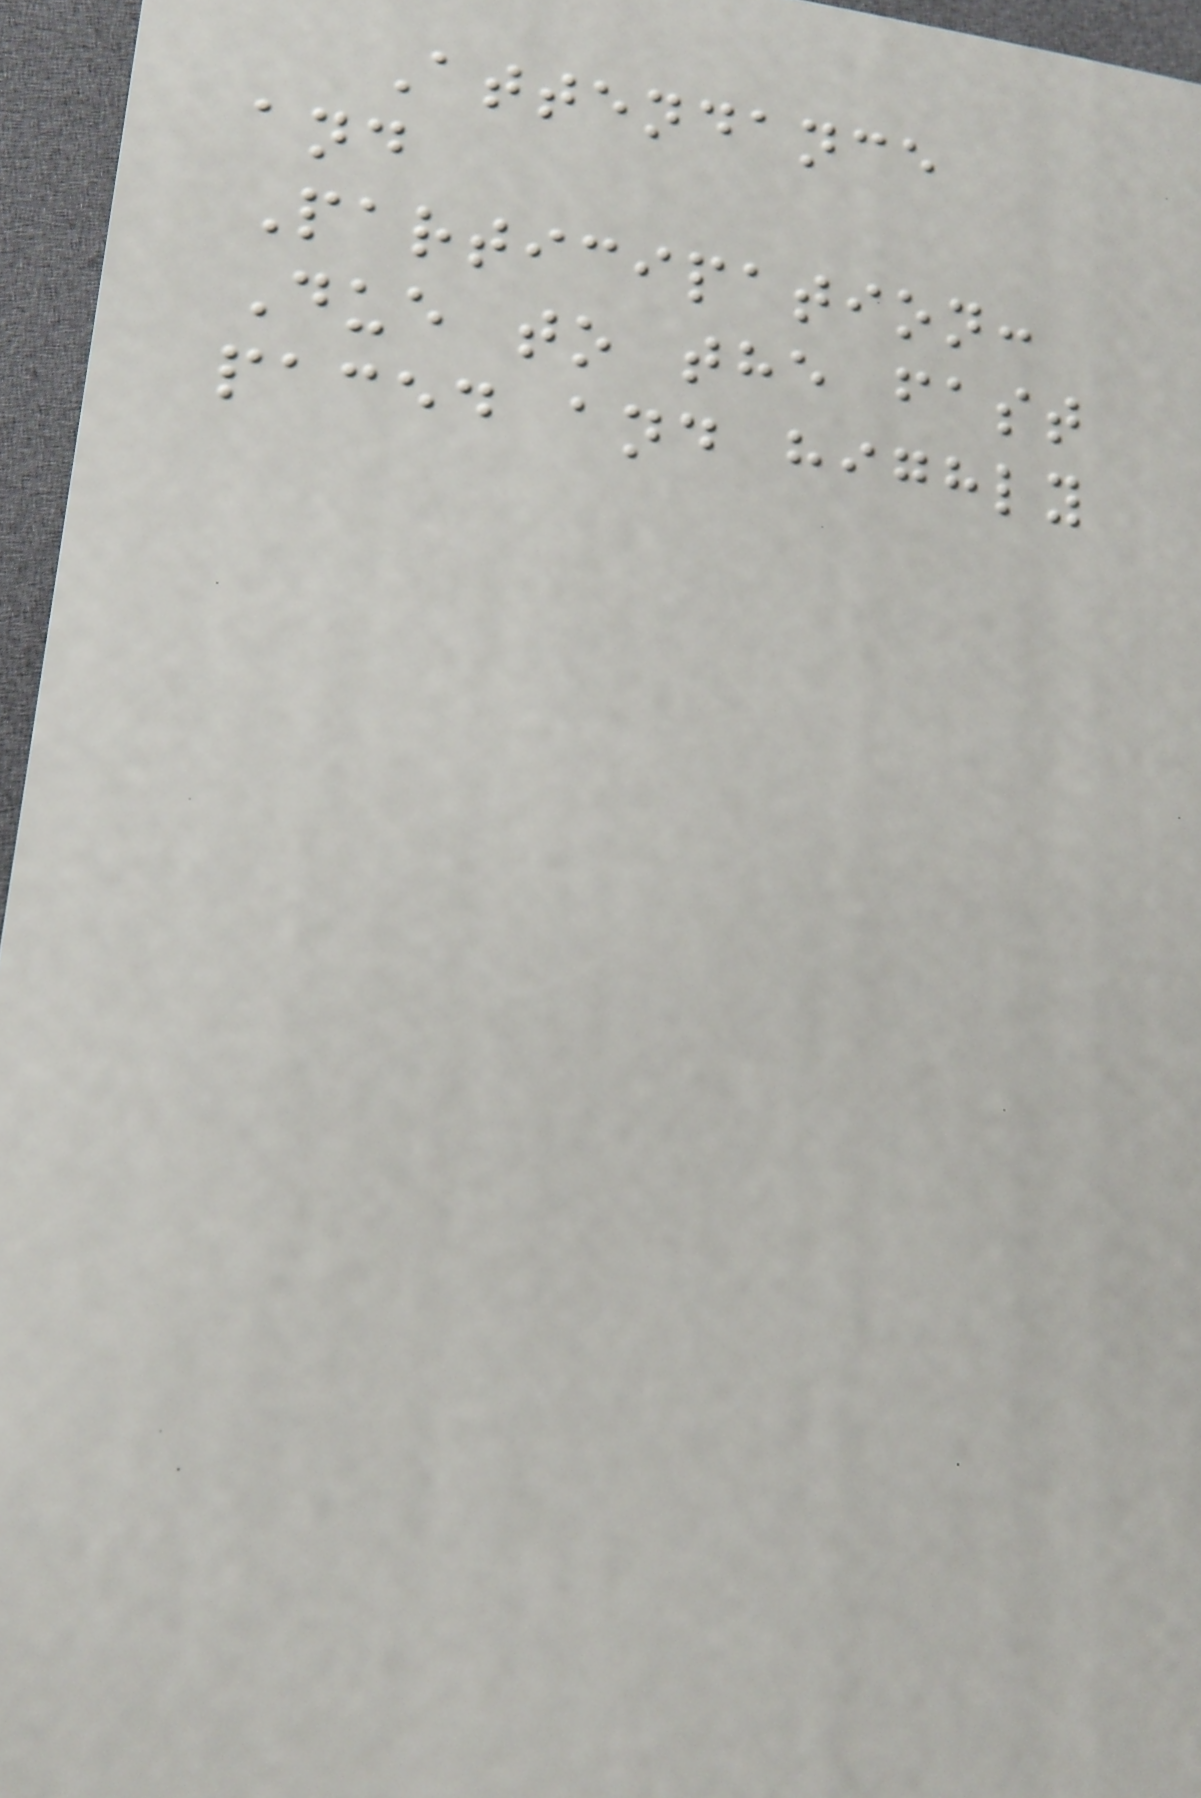Attendance
and
Participation:
Due to the fast
paced and highly
